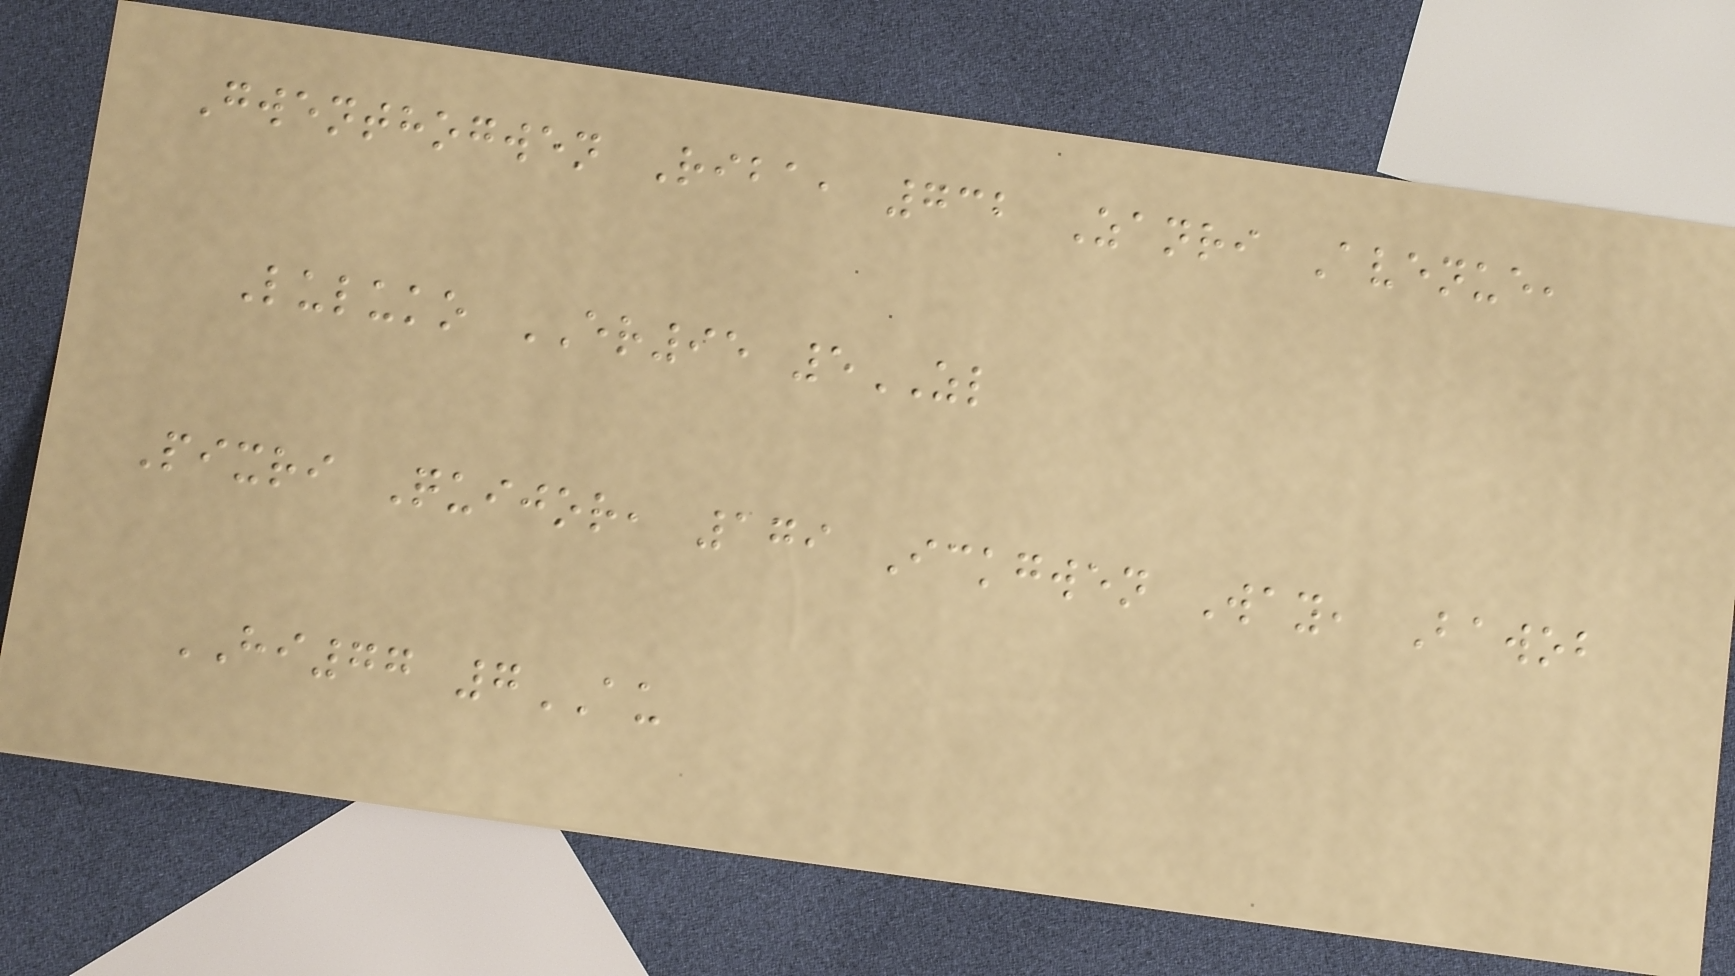Gwenthogwen Riba, 732 Zanri Avenue,
Luluko ER95 5ZL
Pixri Quijor, 179 Ickgwen Way, Bawob
HI77 7AU
